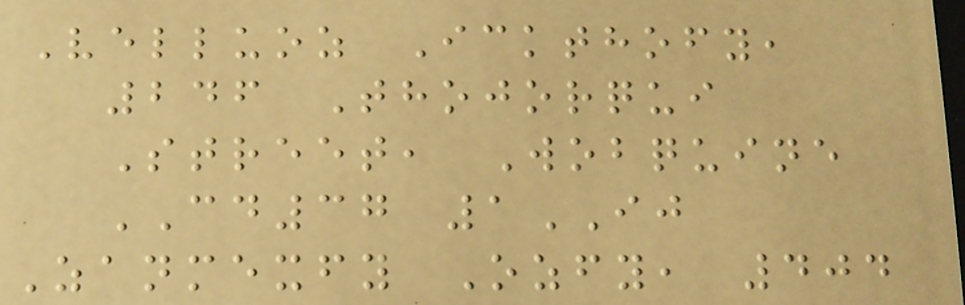Velluoz Ickthofy,
246 Thojorqui
Street, Wobquine
CD37 1IJ
Zanmexfy Ozfy, 404
